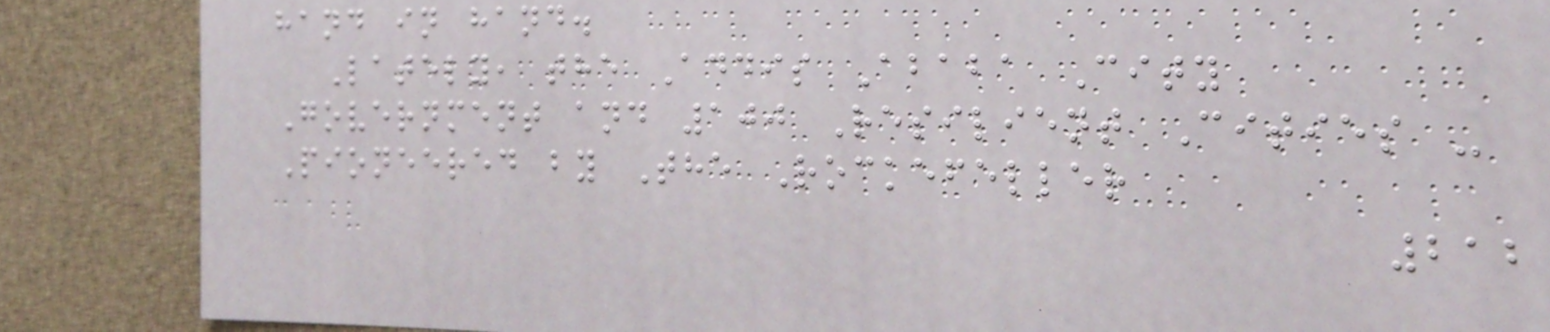hand in hand.
Lately, the Addis Ababa City
Government and 100 Resilient Cities -
Pioneered by The Rockefeller
212
